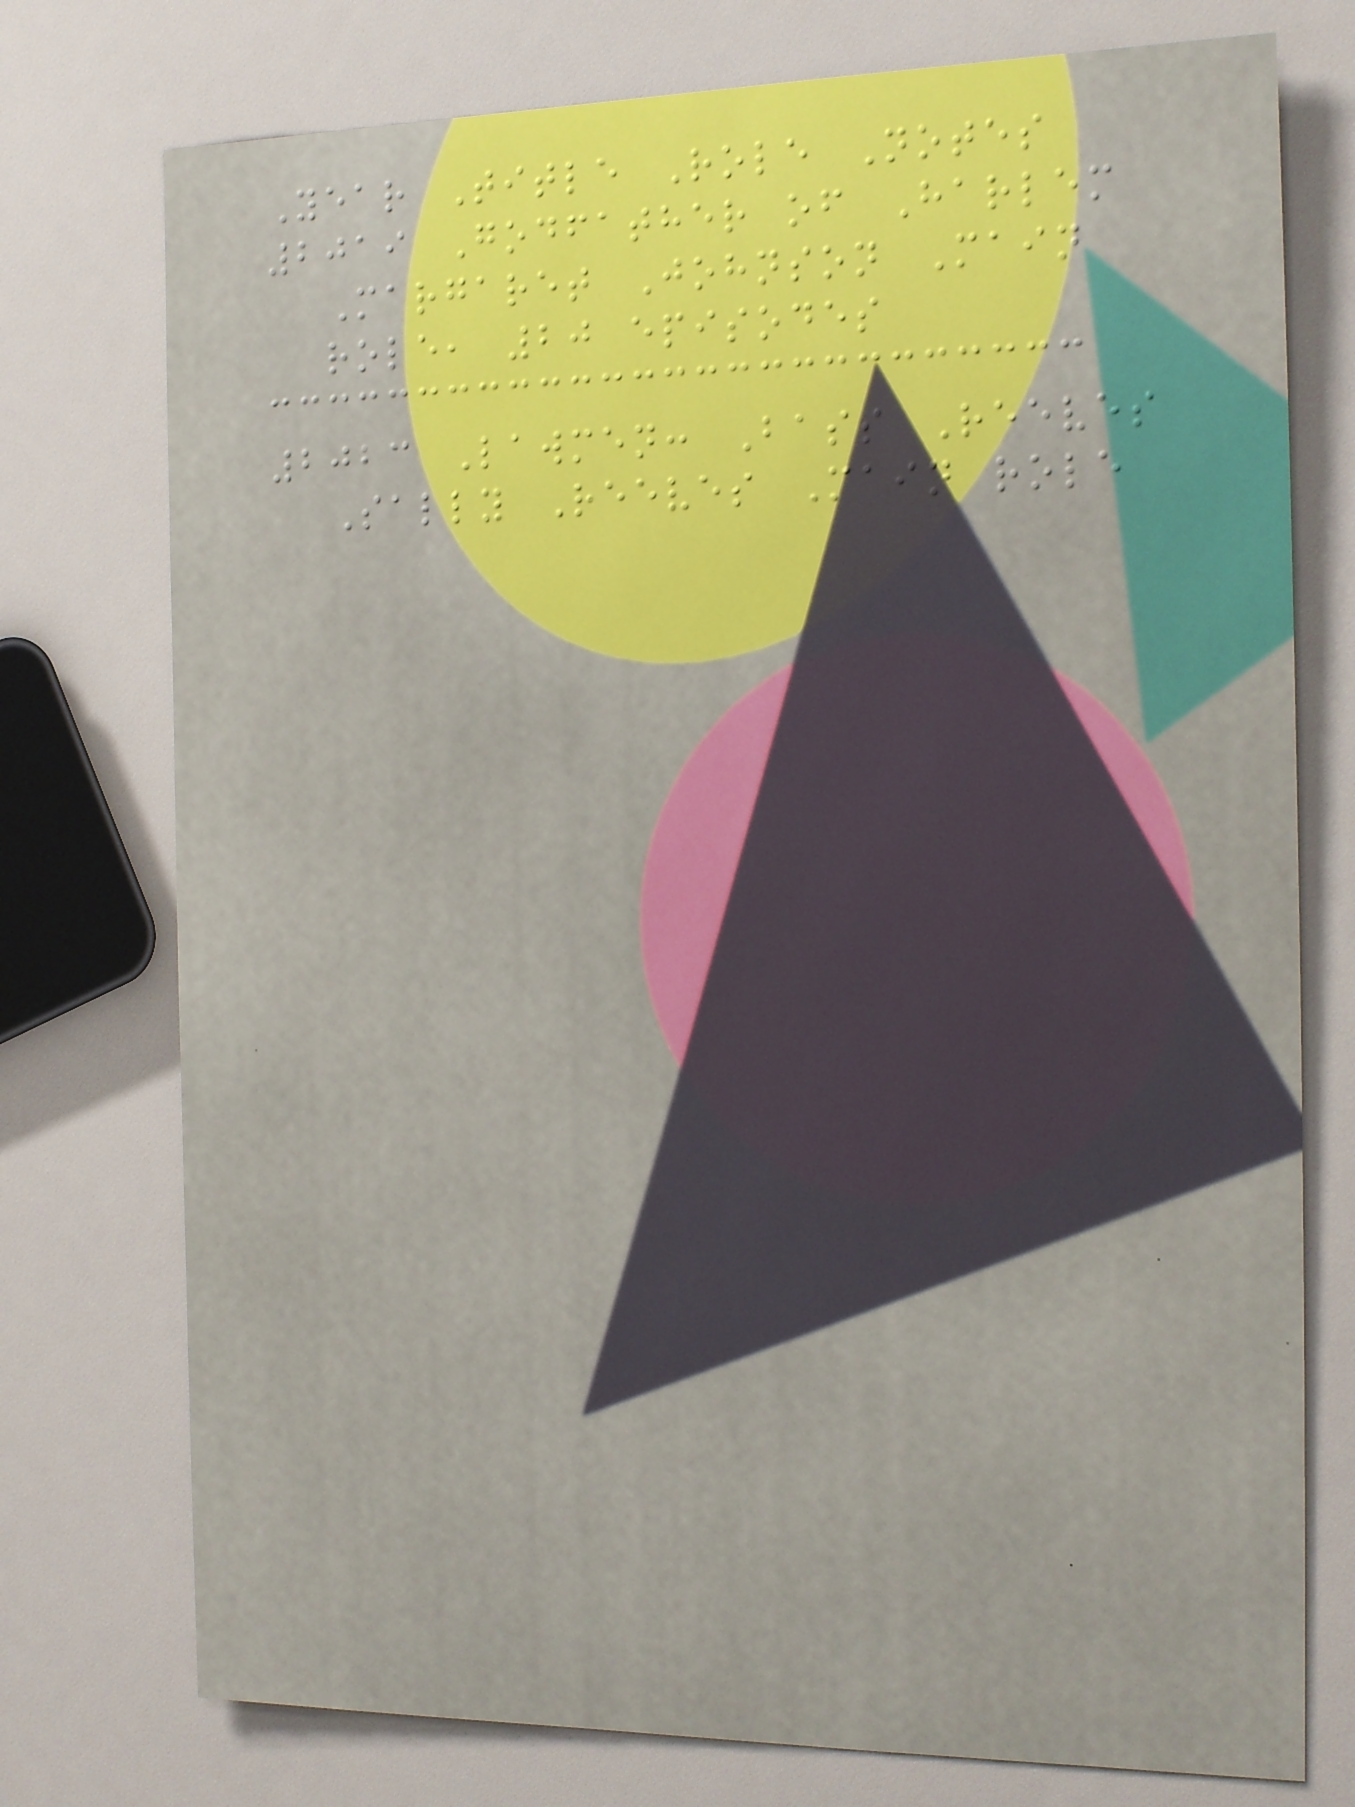Year Title Role Notes
2019 Godfather of Harlem
Margaret Johnson Main
role, 20 episodes
2023 Lawmen: Bass Reeves
Sally Reeves Main role
